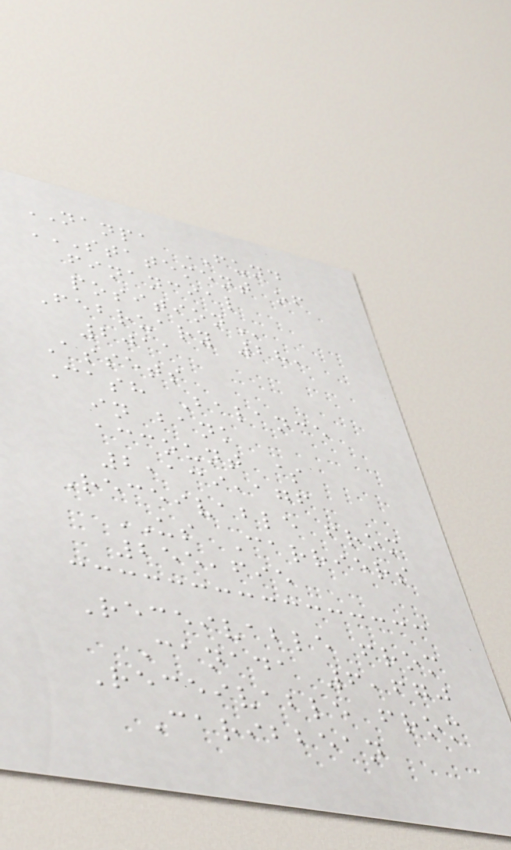NANPA FUND
STATEMENT OF
FINANCIAL
POSITION
February 28,
2011
Assets
Cash Balance
in bank
account $
2,139,176
Receivable from
US Carriers
255,695
Receivable from
Canada 6,670
Receivable from
Caribbean
